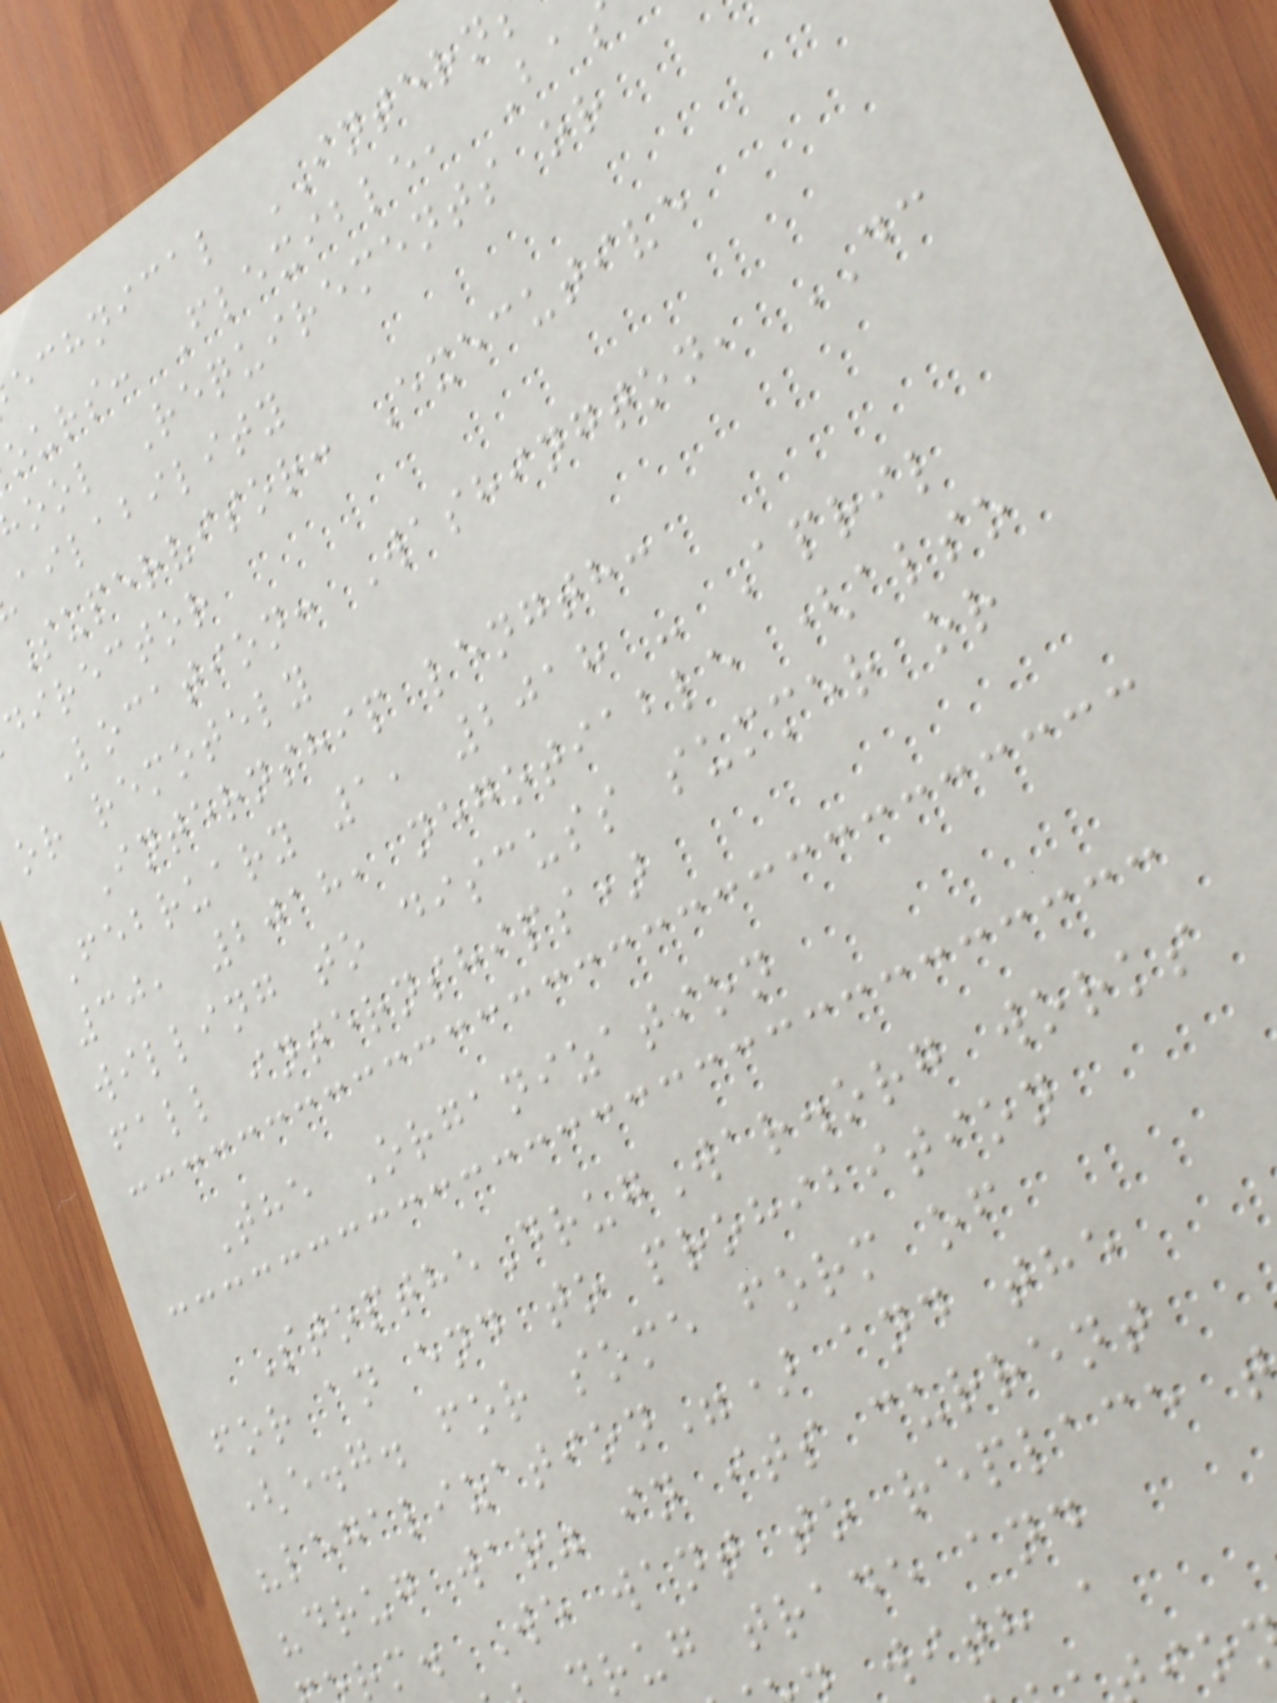echnical INTERN
ours: Flexible, Ba
ool Requirements or
ailability
Supervisor: Executive
director
Location: Washington, DC
or remotely
Internship length:
February 1, 2018 - April
30, 2018, negotiable (also
willing to discuss summer or
fall internships)
The Organization
StoptheDrugWar.org works
for an end to prohibition
(e.g. for some form of
"legalization") and the
"drug war" in its current
rm. We want to replace
rug trade and
with a
